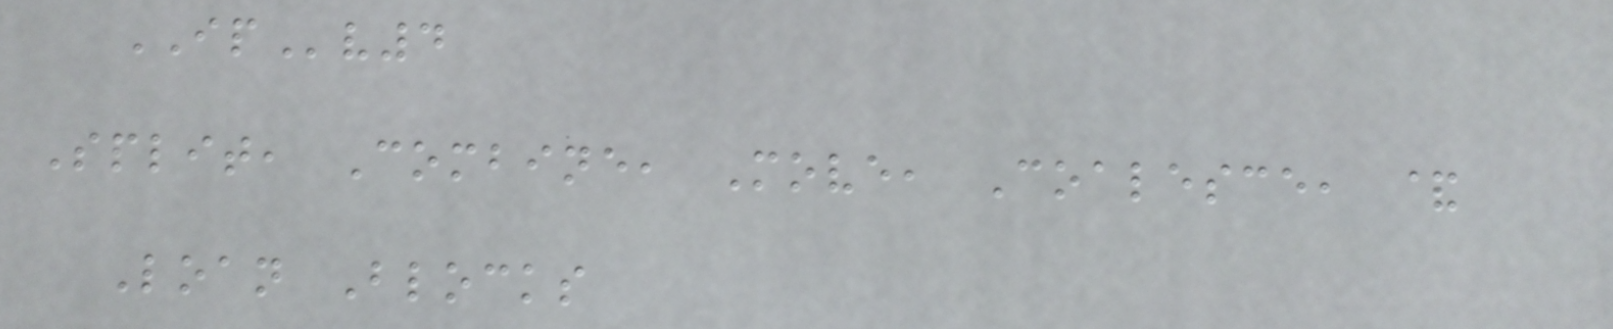IPv4
Split, Combine, Move, Coalesce, &
Loan Blocks
